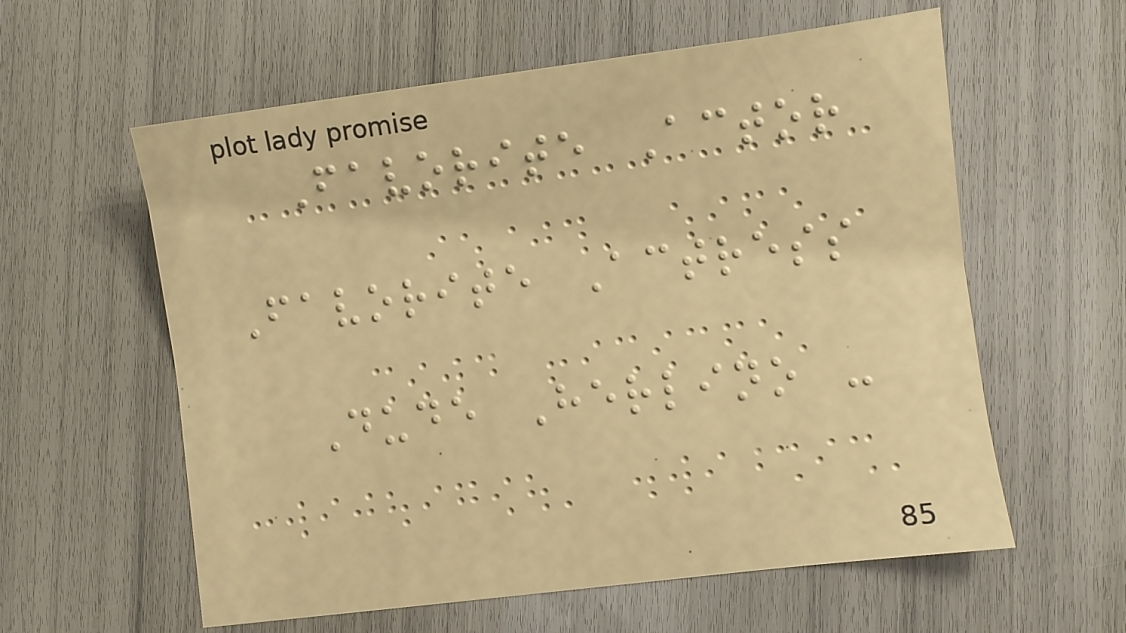Favorite Actor
Favorite Actress
Dude Herlino -
